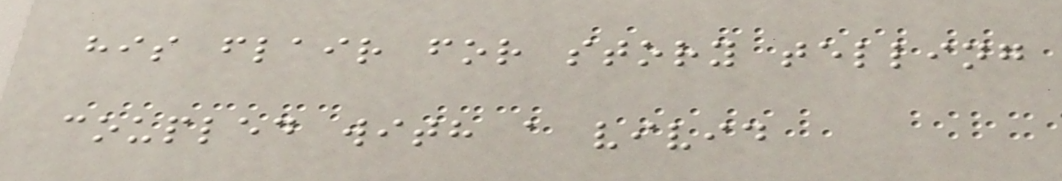his flair for story telling
coupled with a vivid
